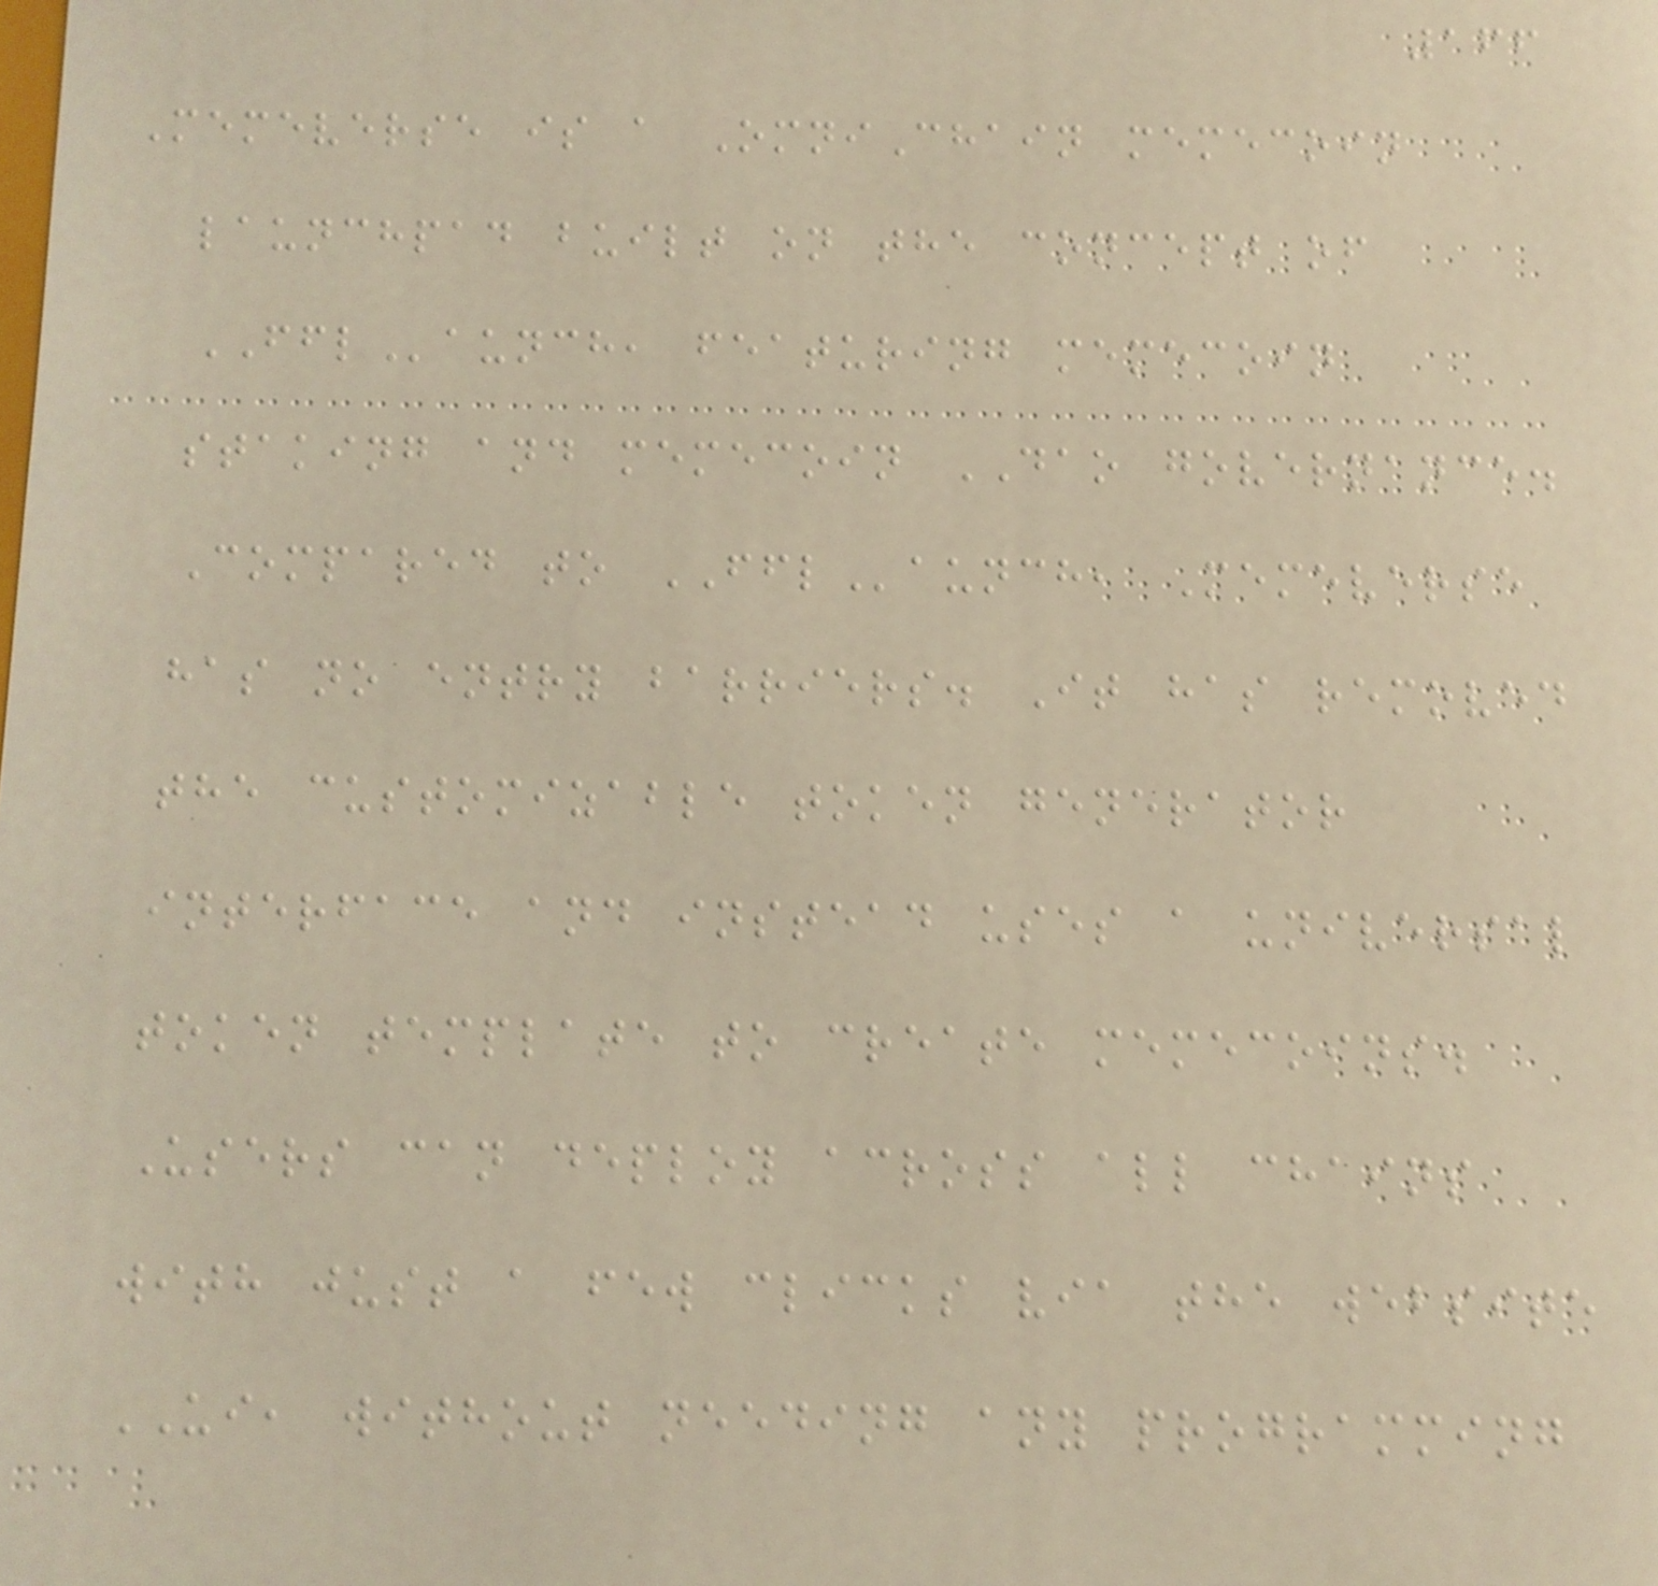166
Memeverse is a OmniChain memecoin
launchpad built on the concept of
FFLaunch, featuring memecoin
staking and memecoin DAO governance.
Compared to FFLaunch, Memeverse
has no entry barriers. It has removed
the customizable token generator
interface and instead uses a universal
token template to create memecoins.
Users can deploy across all chains
with just a few clicks via the website
UI, without needing any programming
